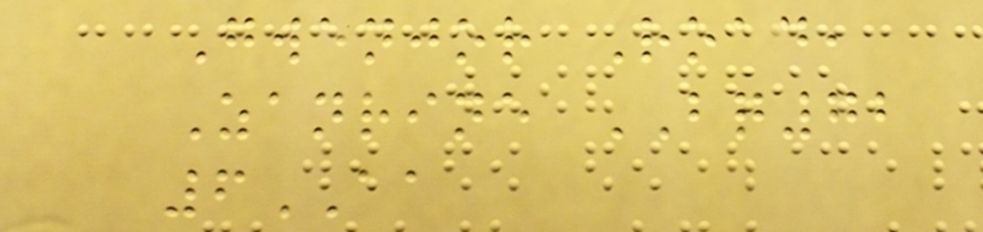Gwenjor Road,
Zanrine BQ72
6AA
